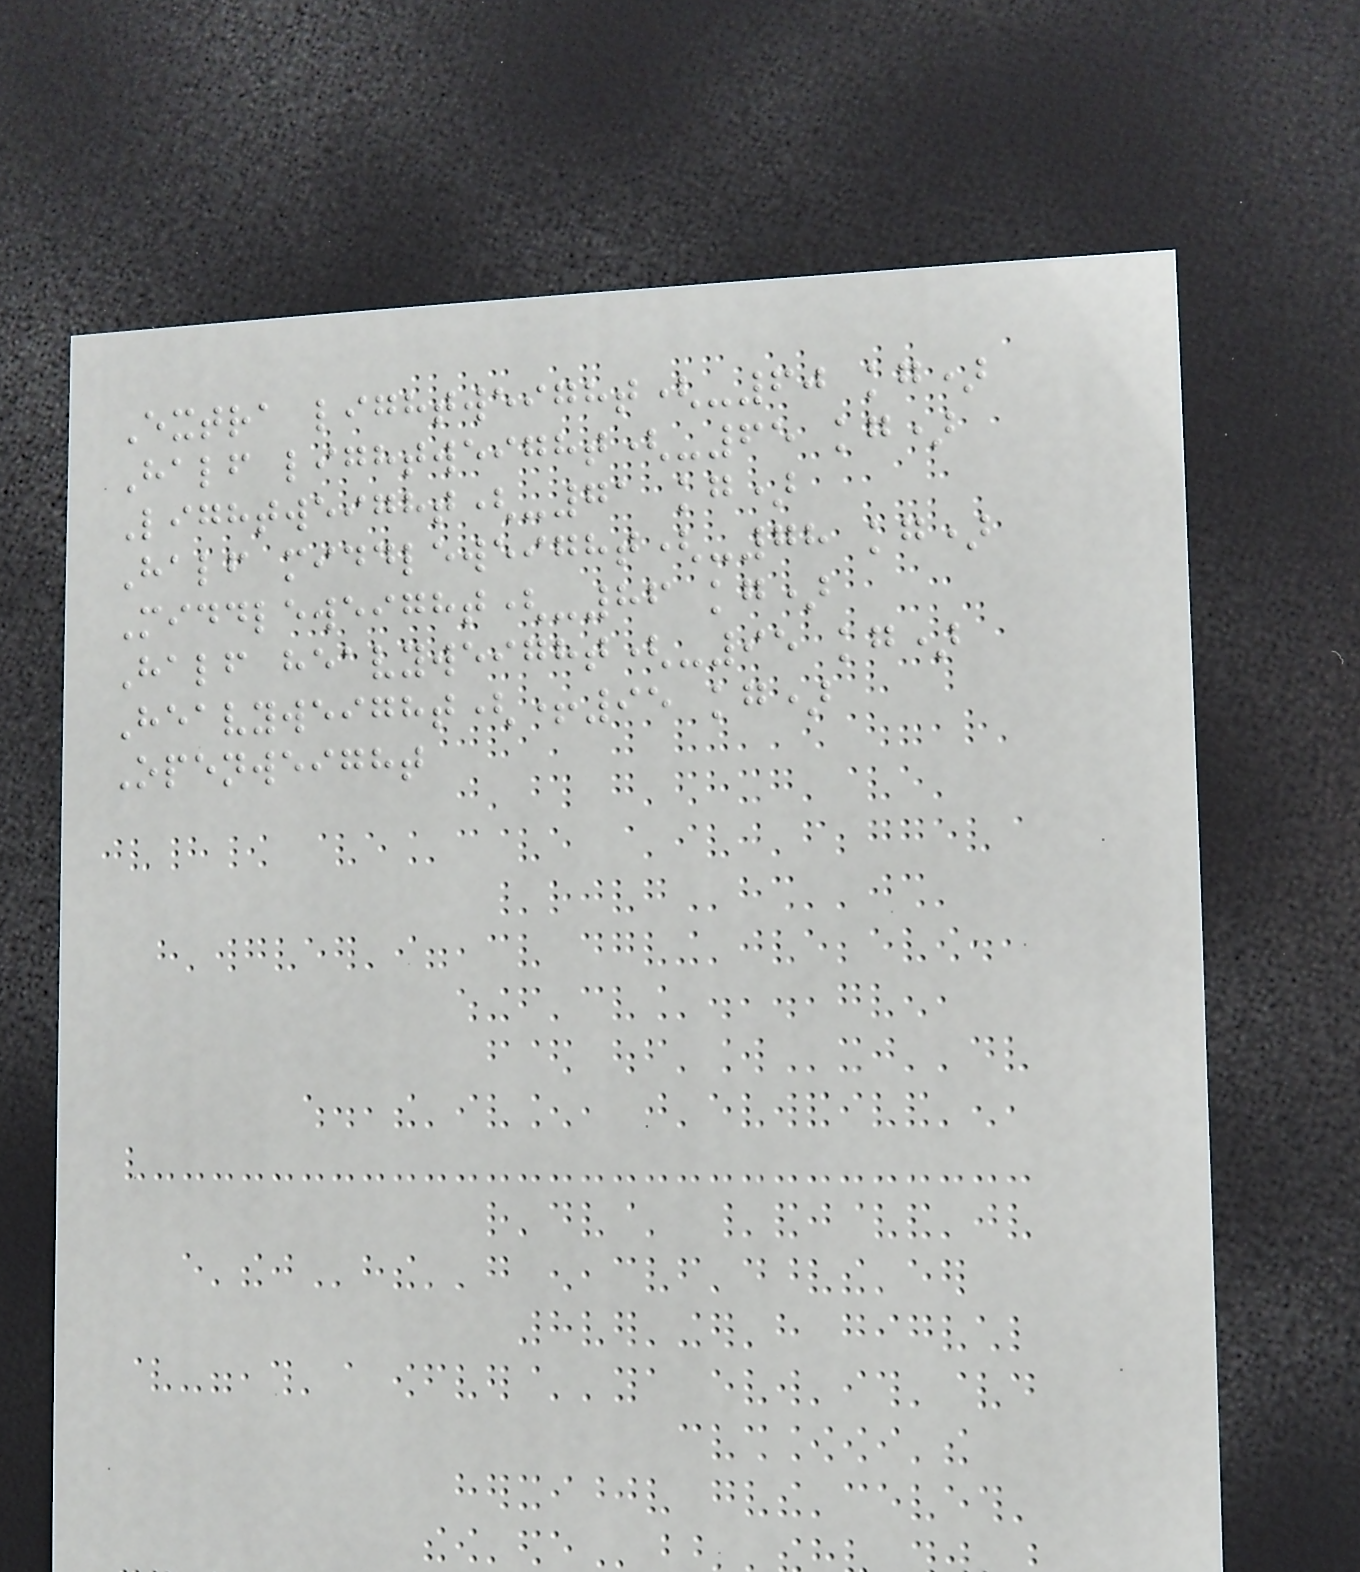Extra lightweight(-60 kg)
Half lightweight(-65 kg)
Lightweight(-71 kg)
Half middleweight(-78 kg)
Middleweight(-86 kg)
Half heavyweight(-95 kg)
Heavyweight(+95 kg)
Openweight
